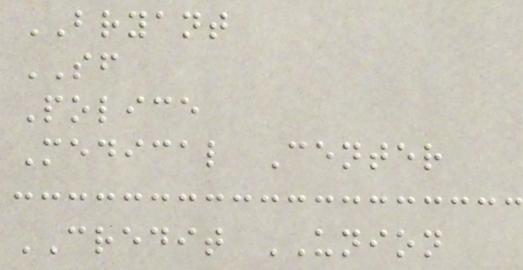BRYANT
SF
Police
Medical Center
CREDIT UNION
